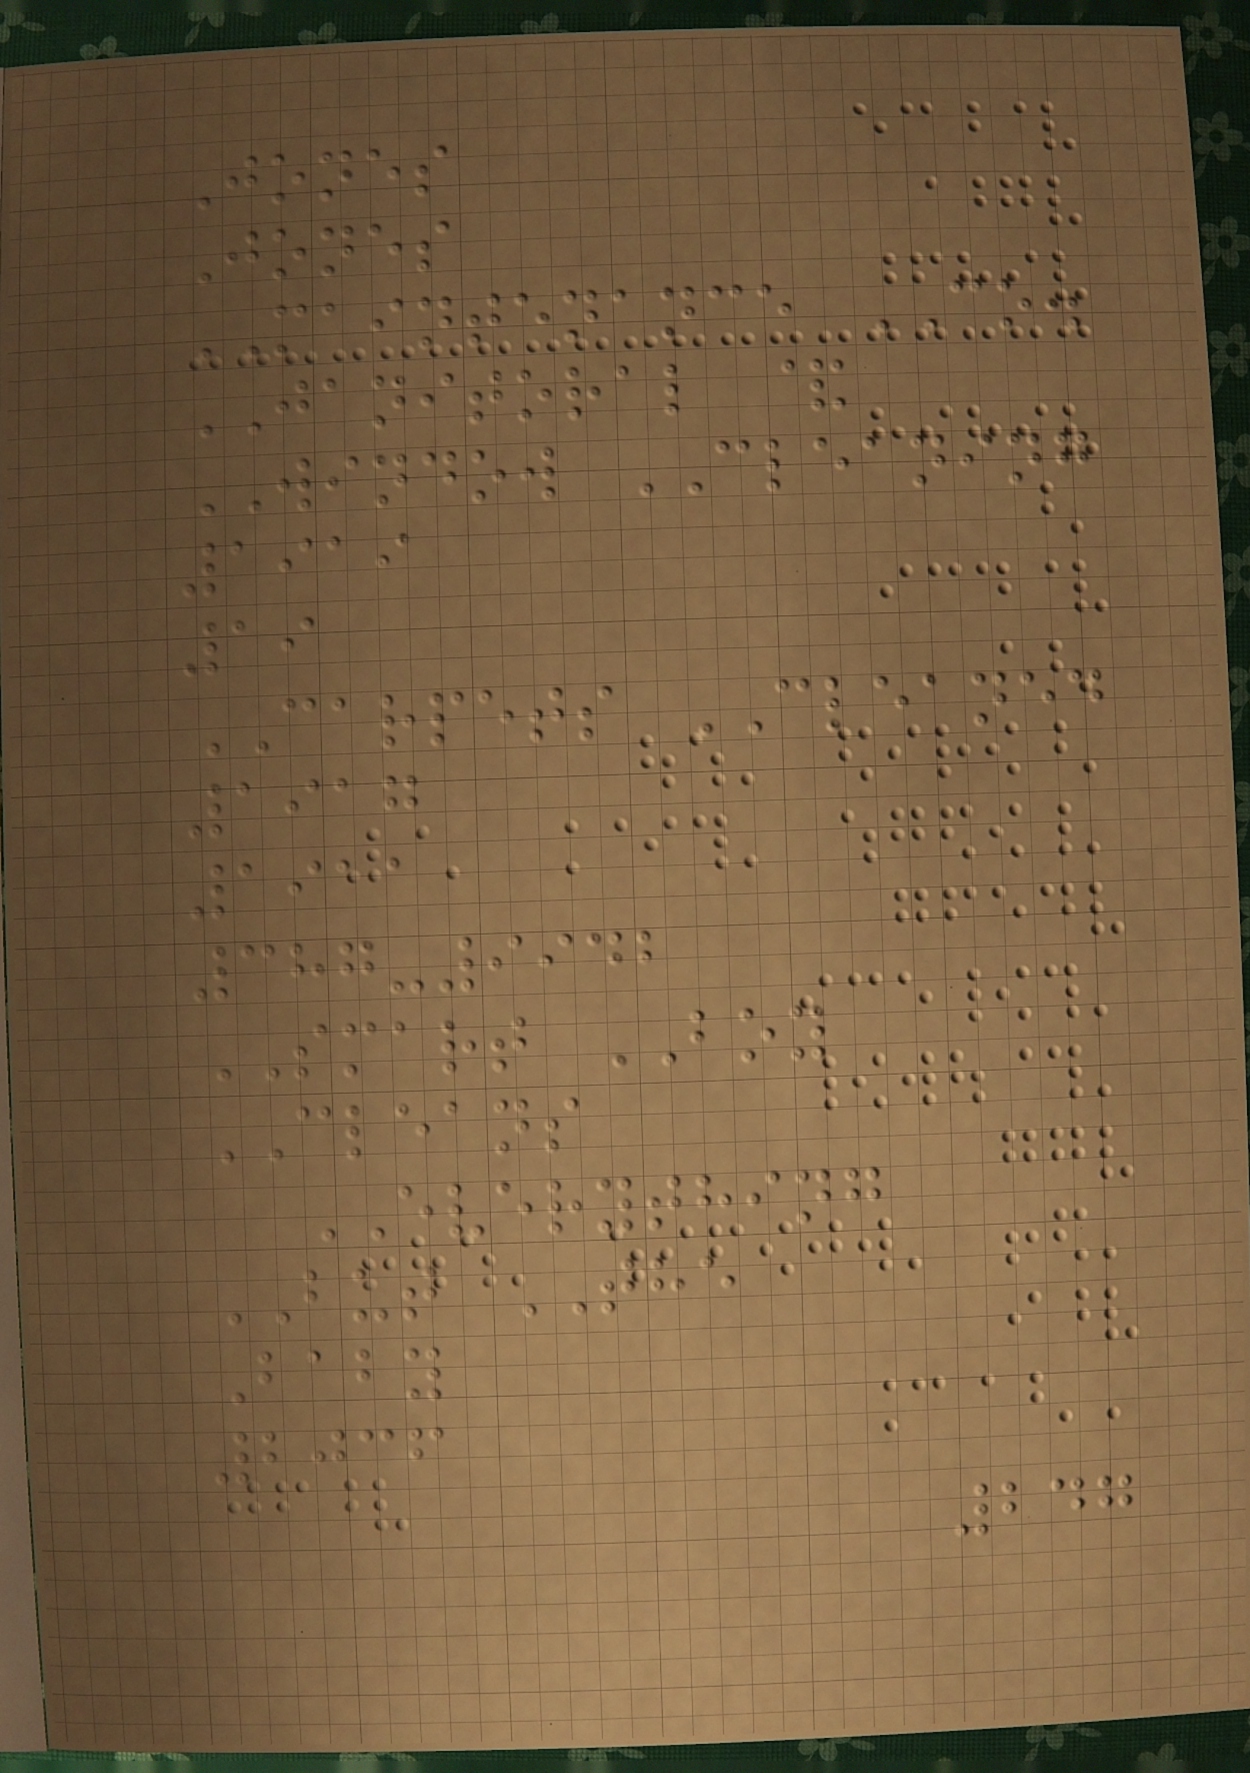Jones
Jones
MAINTENANCE CO.
JANITORAL &
WINDOW CLEANING
1919
19
CARPETS CLEANED
1917
1911
387-9942
SMART BOY
CLEANS
EVERYTHING
BUT THE
Baby
2036
247
